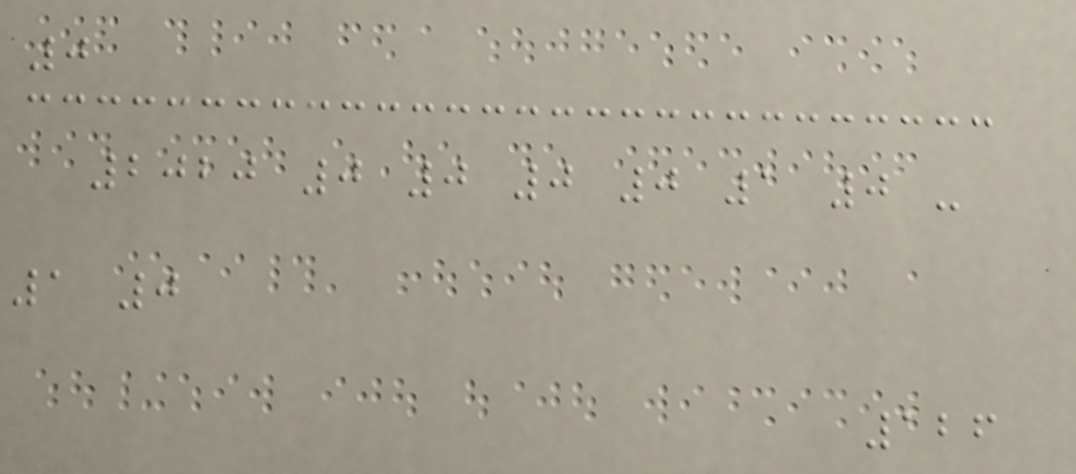0
2020 0 0 0 0 1 0 -
1 0
126
